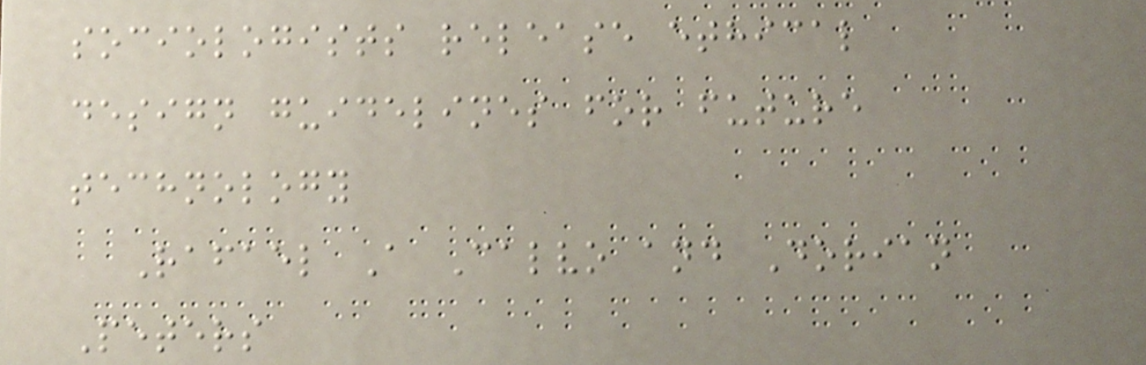sociologists release ethical
design guidelines for future
technology
Rafael A Calvo and Dorian
Peters
